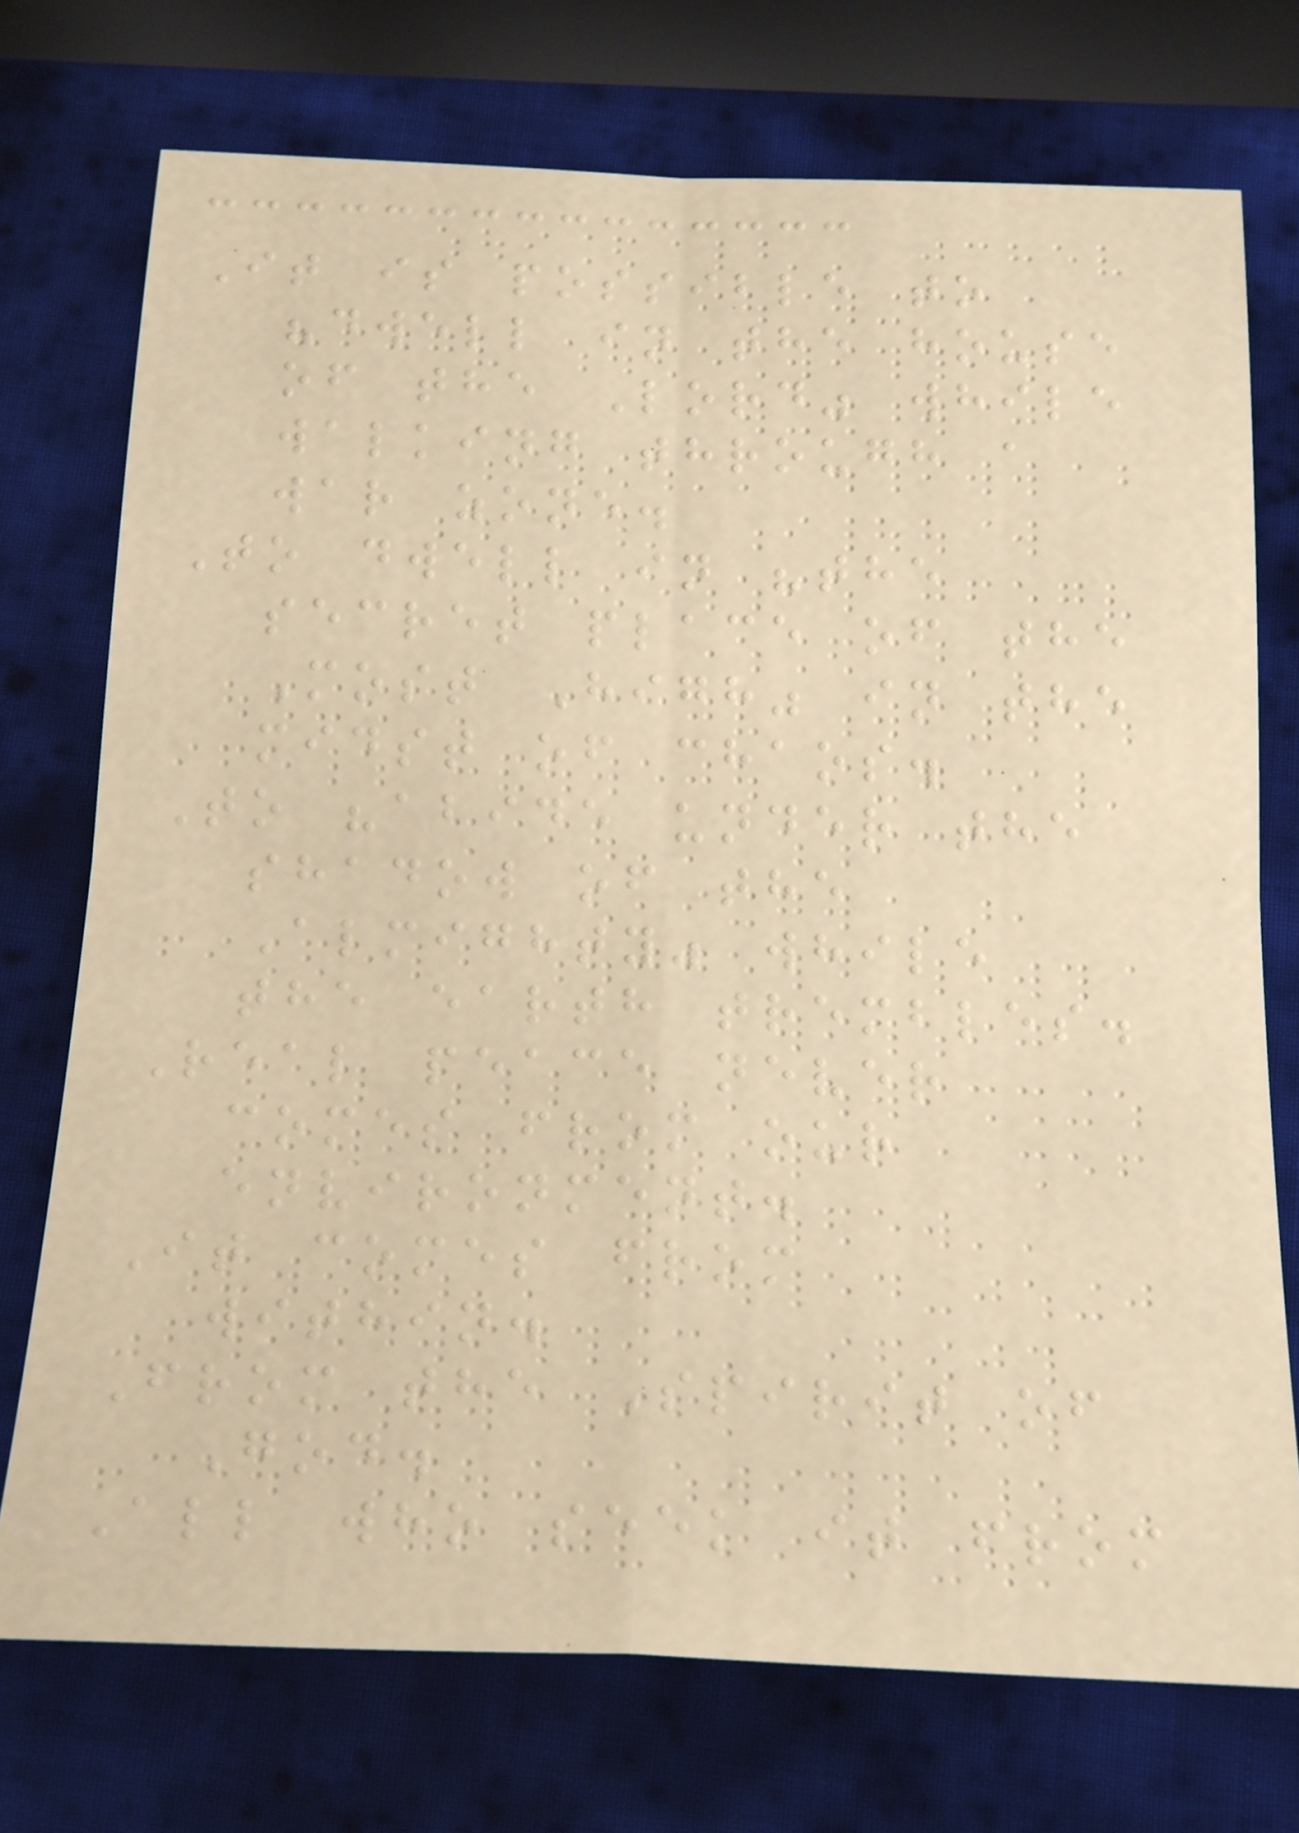It is possible to
"dwell in the house
of the Lord" while
walking through a
war zone.
To dwell in "the
secret place of the
Most High" in the
midst of chaos.
To "abide under the
shadow of the
Almighty" while
the earth trembles.
Real peace never
comes from our
environment.
It comes from
within.
From the Spirit of
God.
All who seek it from
